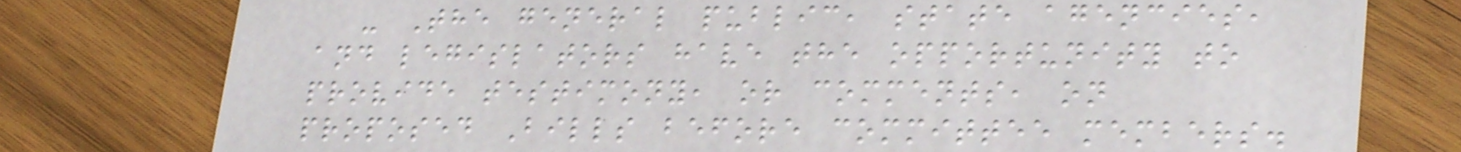- The general public, state agencies,
and legislators have the opportunity to
provide testimony, or comments, on
proposed Bills before committee members.
